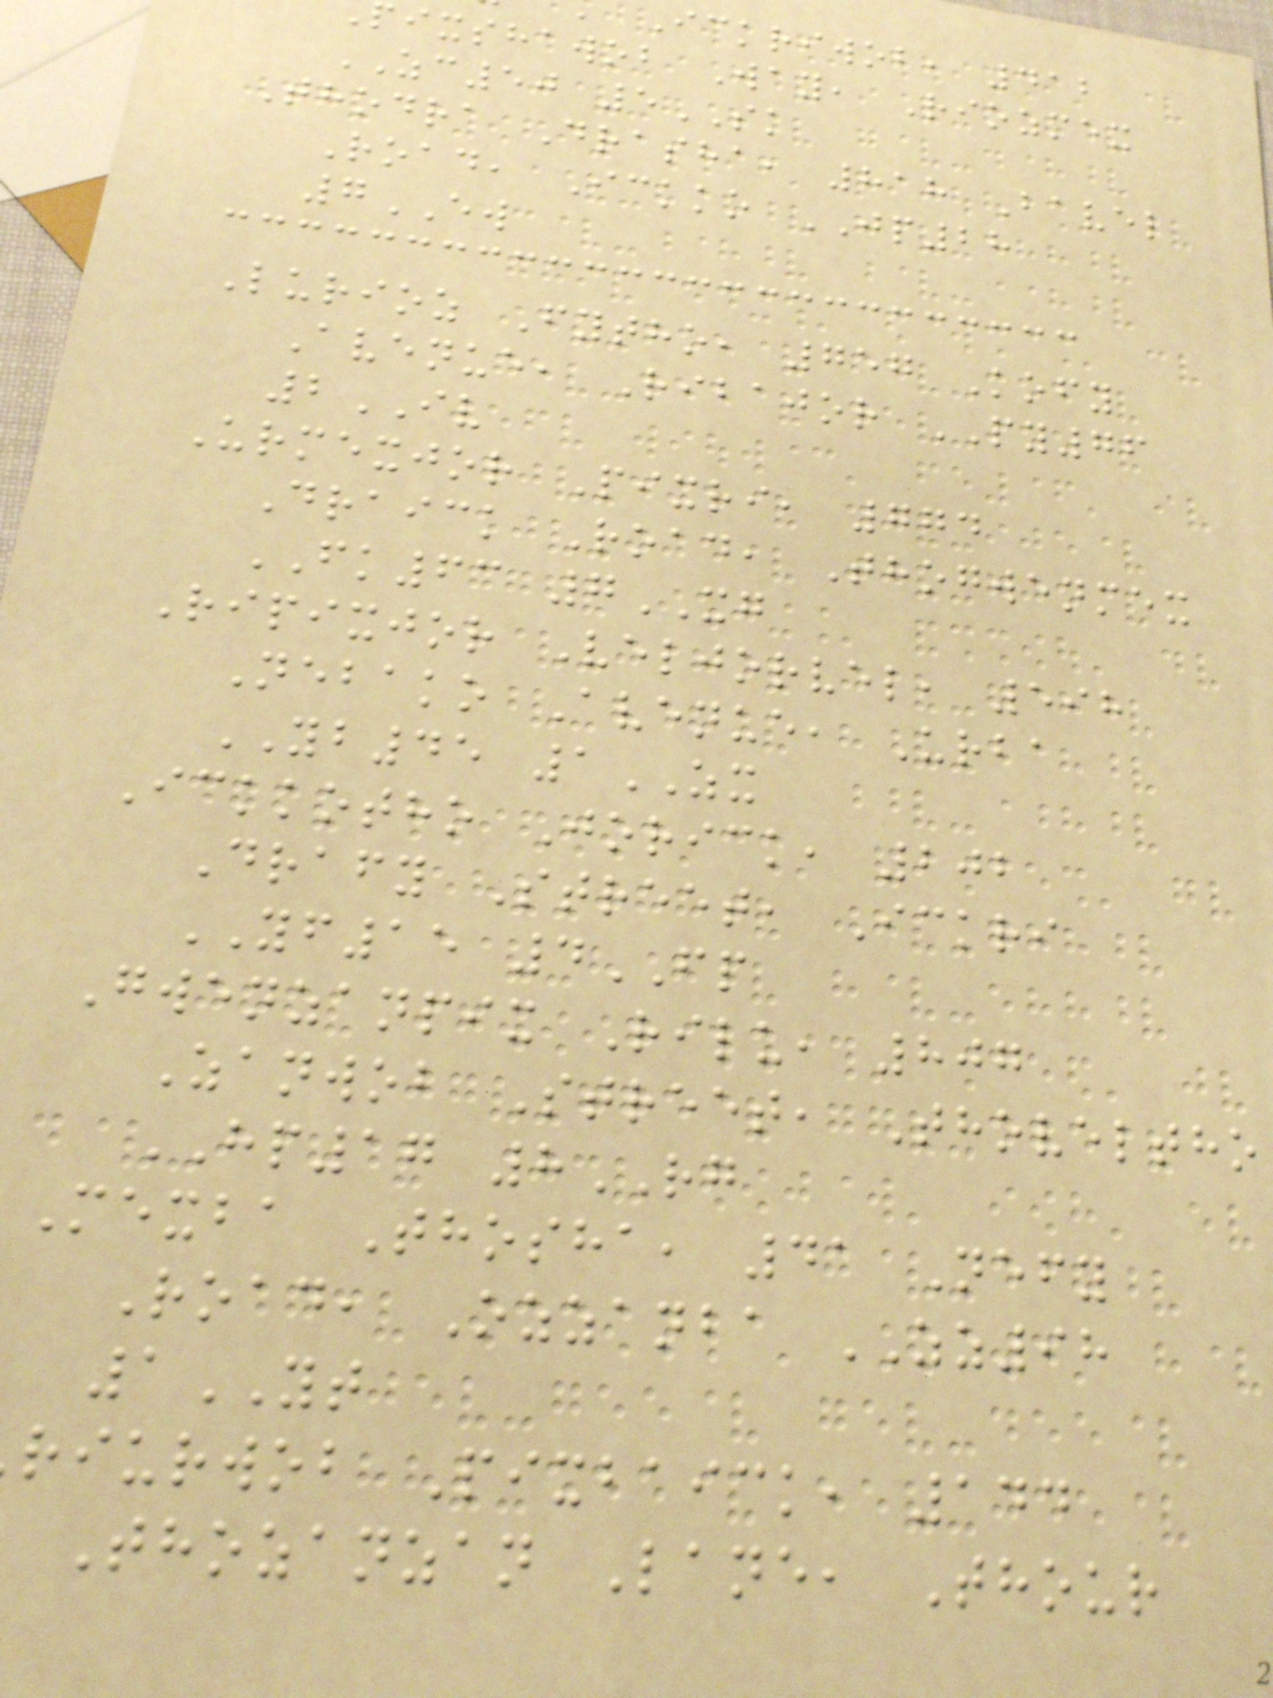Ickriwob, 412
ixshawob Way, Riozmex
ZC50 5SK
Thodra Drasha, 818 Bavel
Road, Ickko JP28
7EW
Lurioz Fytho, 757 Kofy
Avenue, Ribajor PY76
2IV
Urmexjor Pixri, 774
Draick Road, Thogwenmex
FK63 7XG
Ripixjor Veljorvel, 598
Nebako Avenue, Urba
YB45 1ZX
Ickkotho Jorick, 202
Drafy Street, Ickri
YF15 4FP
Gwenzanpix Rilu, 807
Zanwob Street, Thoveltho
HP17 8RG
Mexba Thosha, 41 Nefy
Road, Ozzanba ZZ98
1YT
riurwob Pixbaick, 144
Thozanzan Lane, Thour
